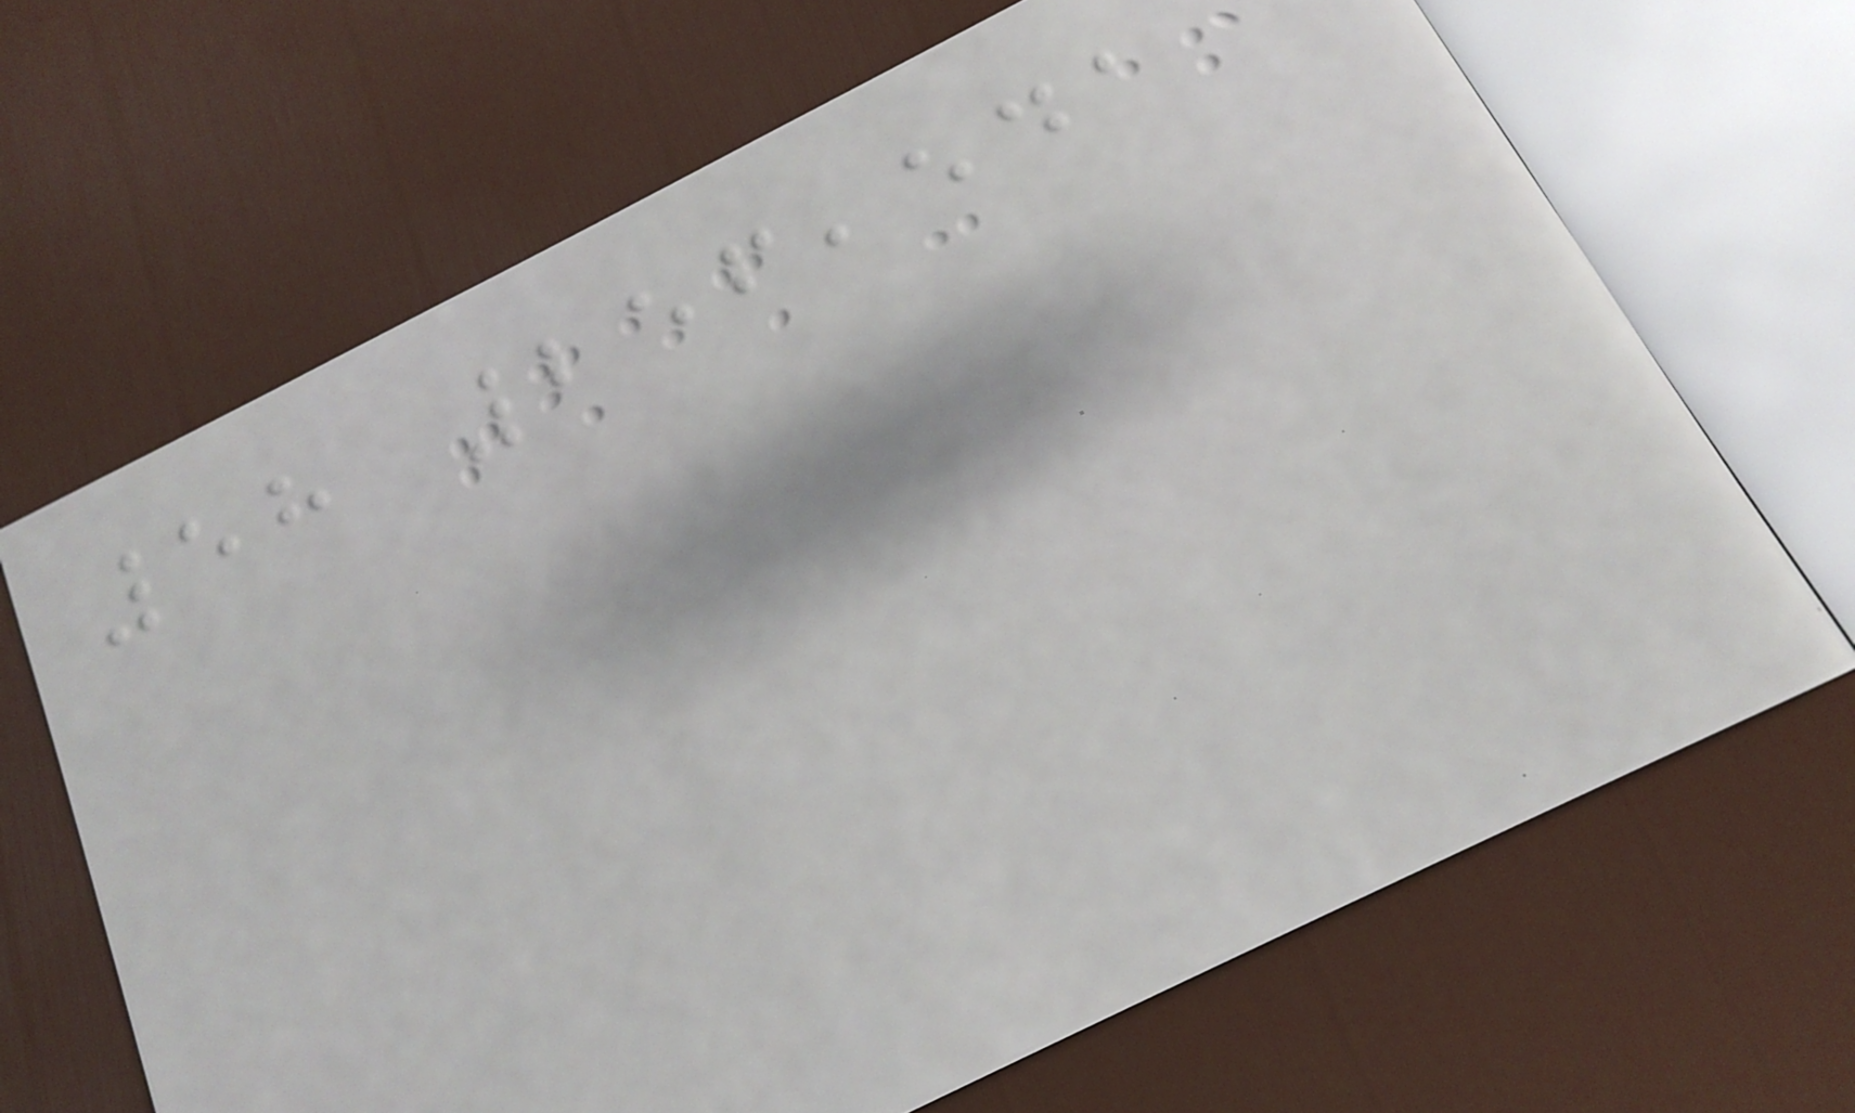58 256,541
